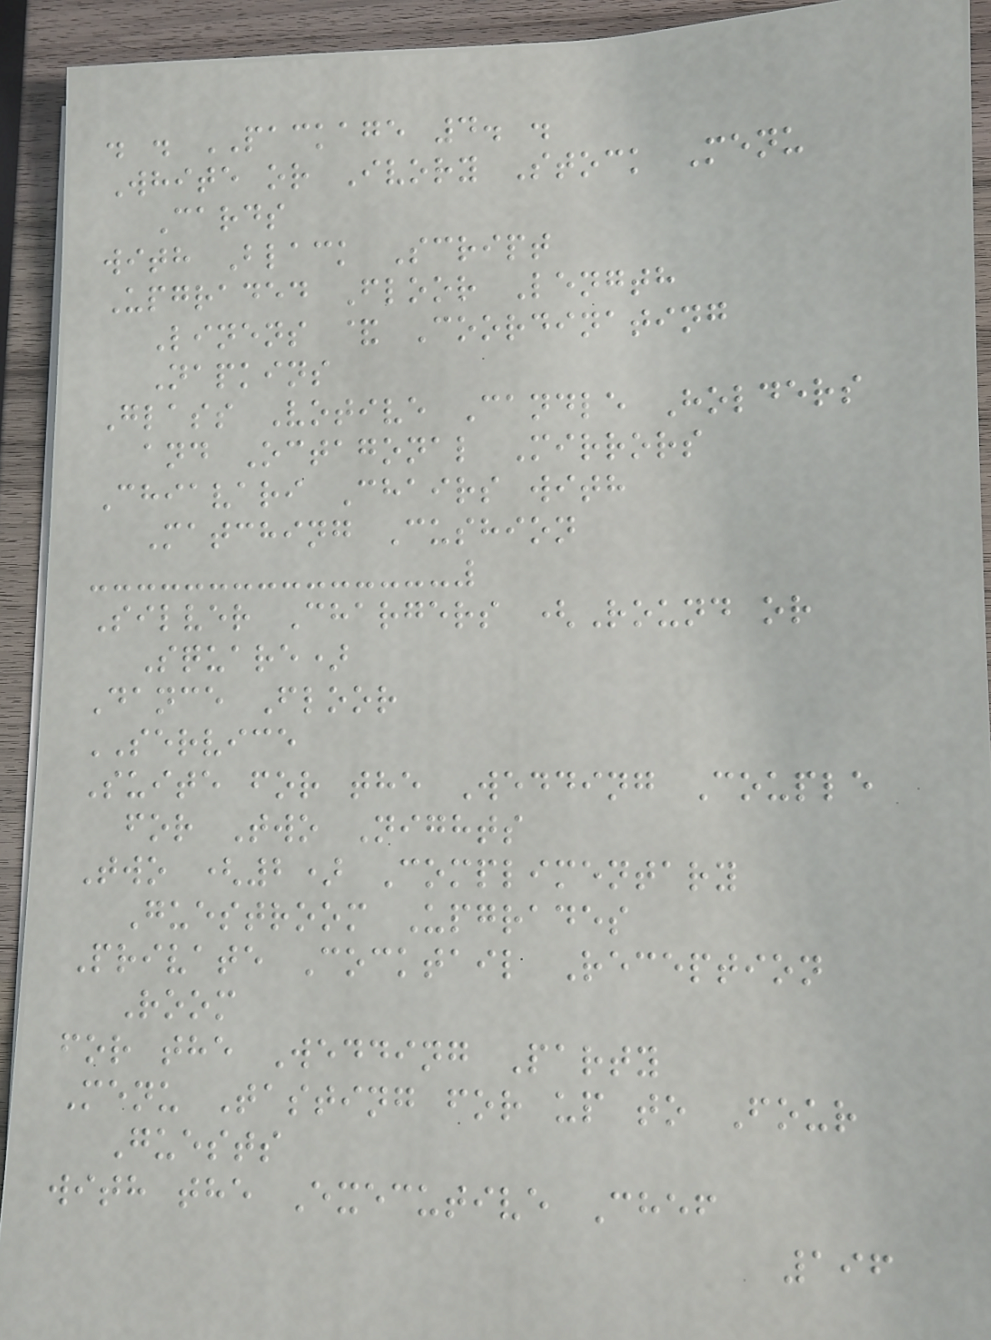. . PACKAGE 4. .
White or Ivory Stock Menu
Cards
with Black Script
Upgraded Floor Length
Linens & Coordinating
Napkins
Glass Votive Candle Holders
and Octagonal Mirrors
Chiavari Chairs with
Matching Cushion
Silver Chargers (Round or
Square)
Dance Floor
SERVICE
Suite for the Wedding Couple
for Two Nights
Two (2) Complimentary
Guestroom Upgrades
Private Cocktail Reception
Room
for the Wedding Party
Menu Tasting for up to Four
Guests
with the Executive Chef
196
